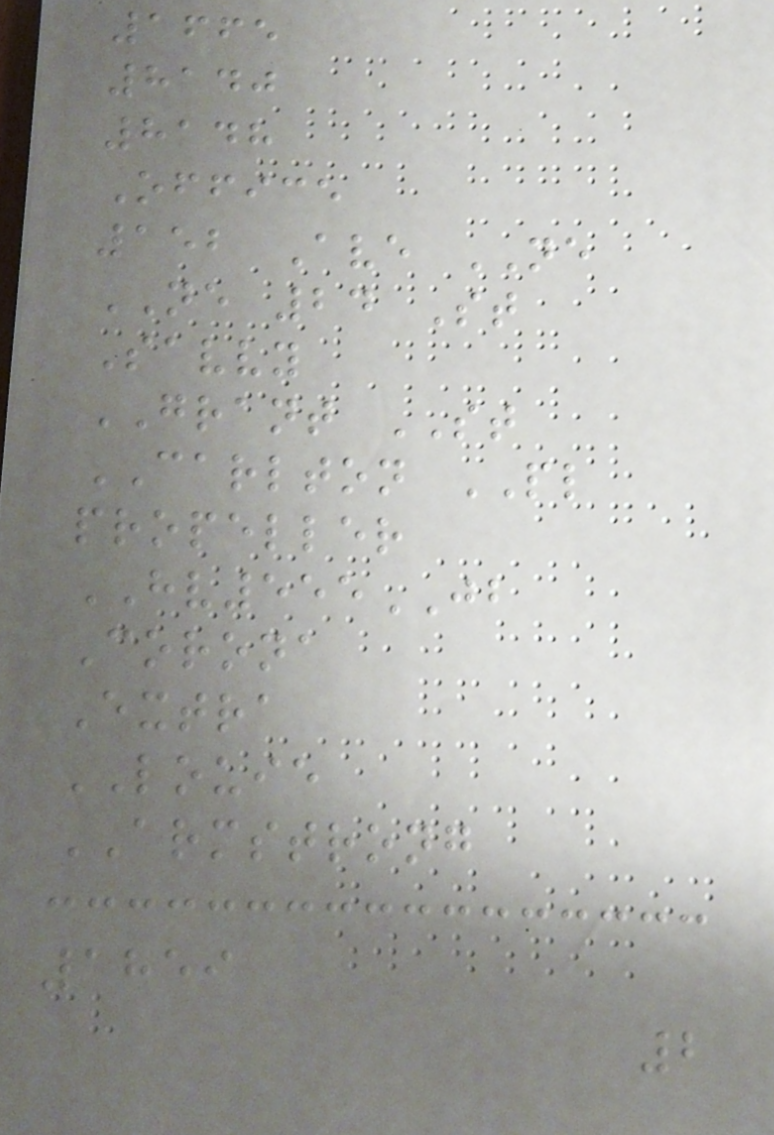1665
8140
8148
Office
152 Ave NE
NE 24 St
Savvy
GRANT ST
CARLTON PL
propeller
HV555JB
Corona
Extra
LOUIE
ARMSTRONG
1859
2
